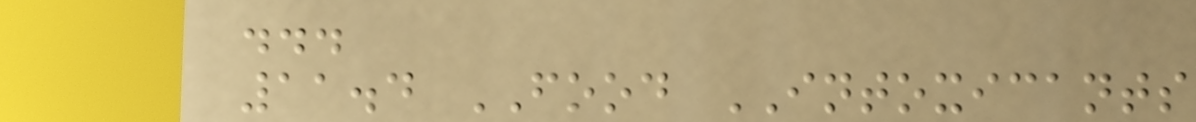...
11.4 FOOD INTOXICANTS
